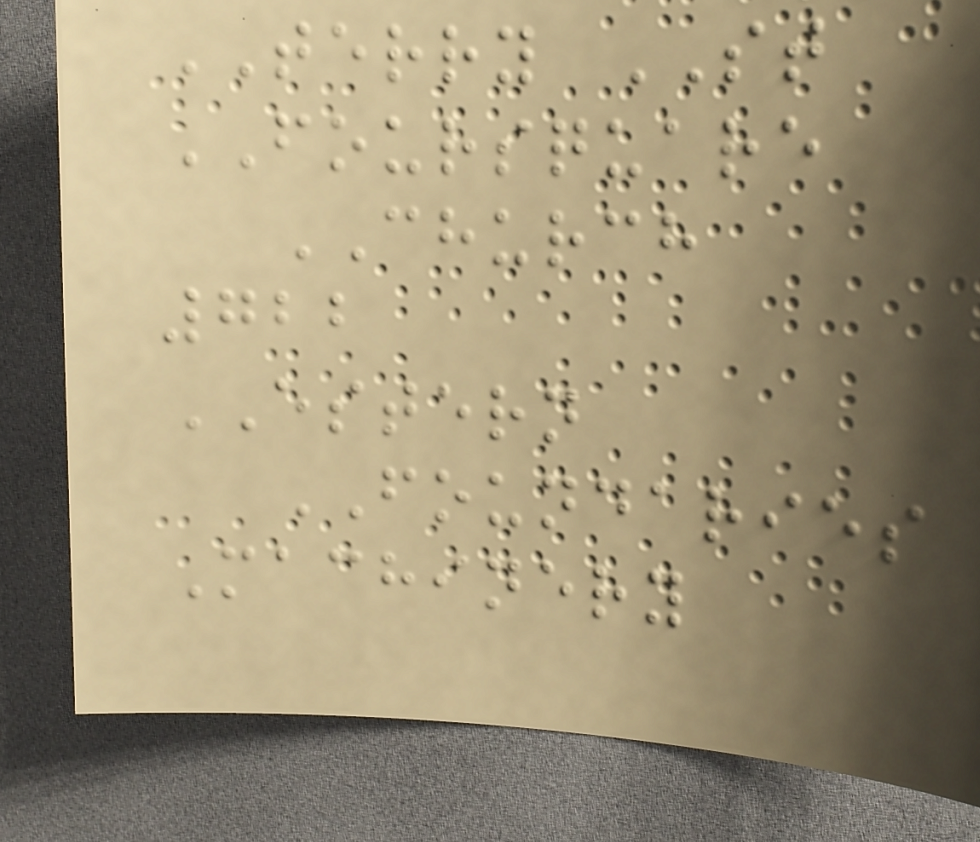TERRY ST
FOURSQUARE
CHURCH
722
ESTERN
FOUNDARIES
Machinery
